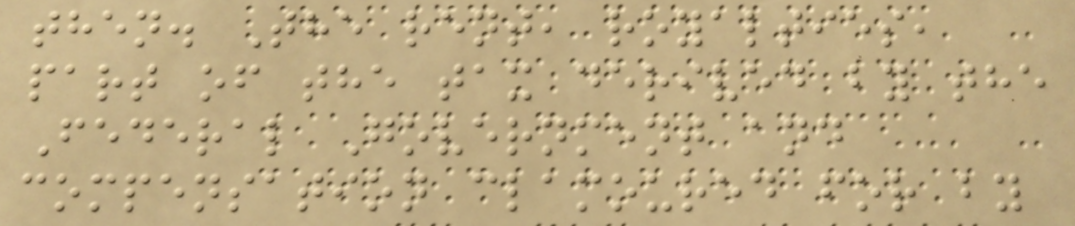then. The rent, royalties,
part of the tax derived by the
Federal Government and
compensation clamoured for by
